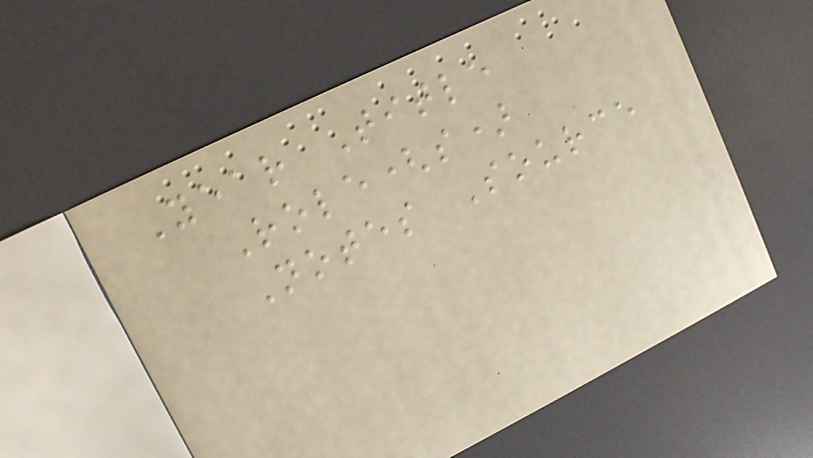Year Title
Role(s)
Notes Source
